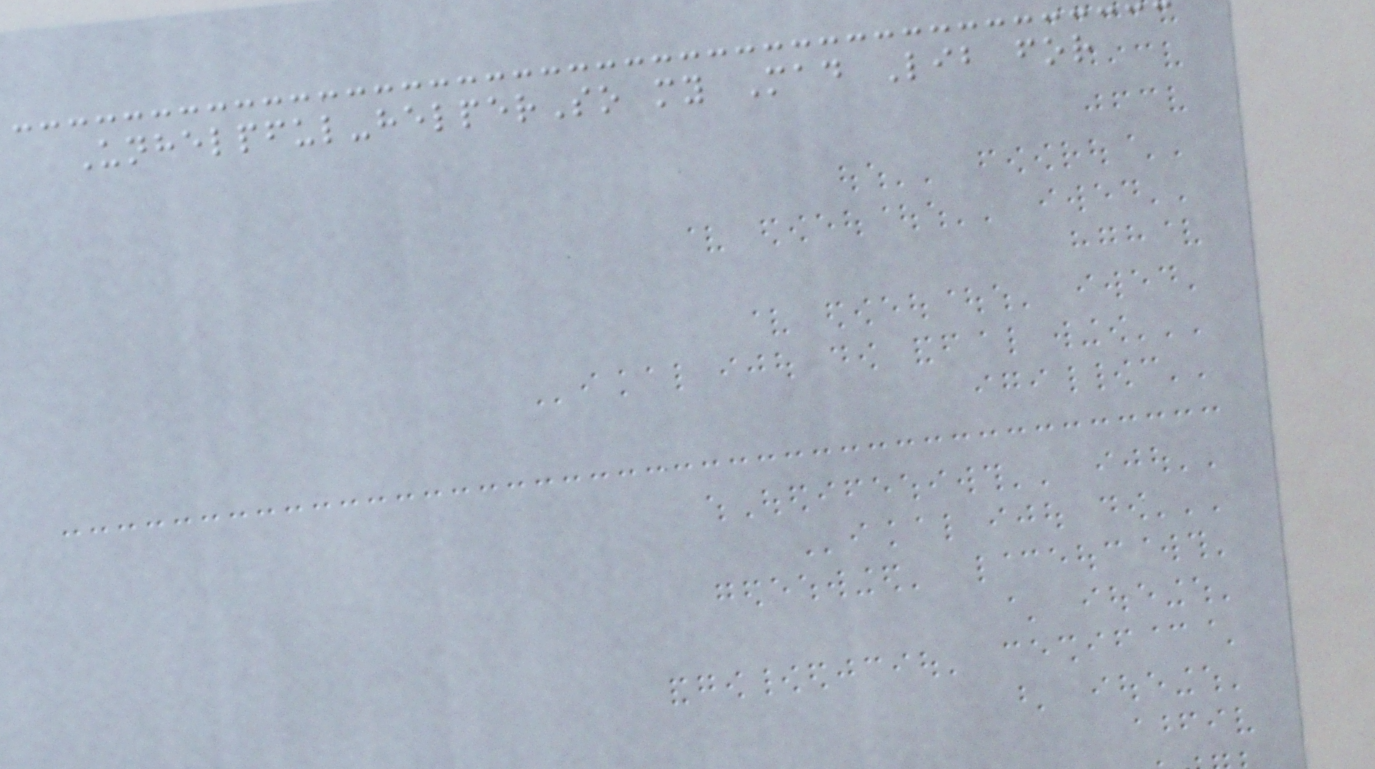Unhelpful-helperSo my Mad Lib for
